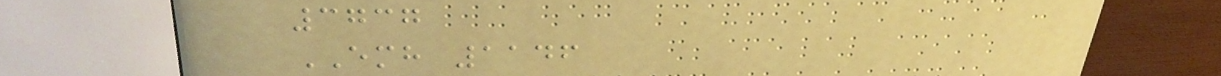3737
EMH 1146
